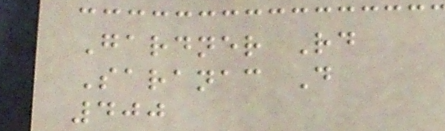Gardner Rd
Saranac D
400
